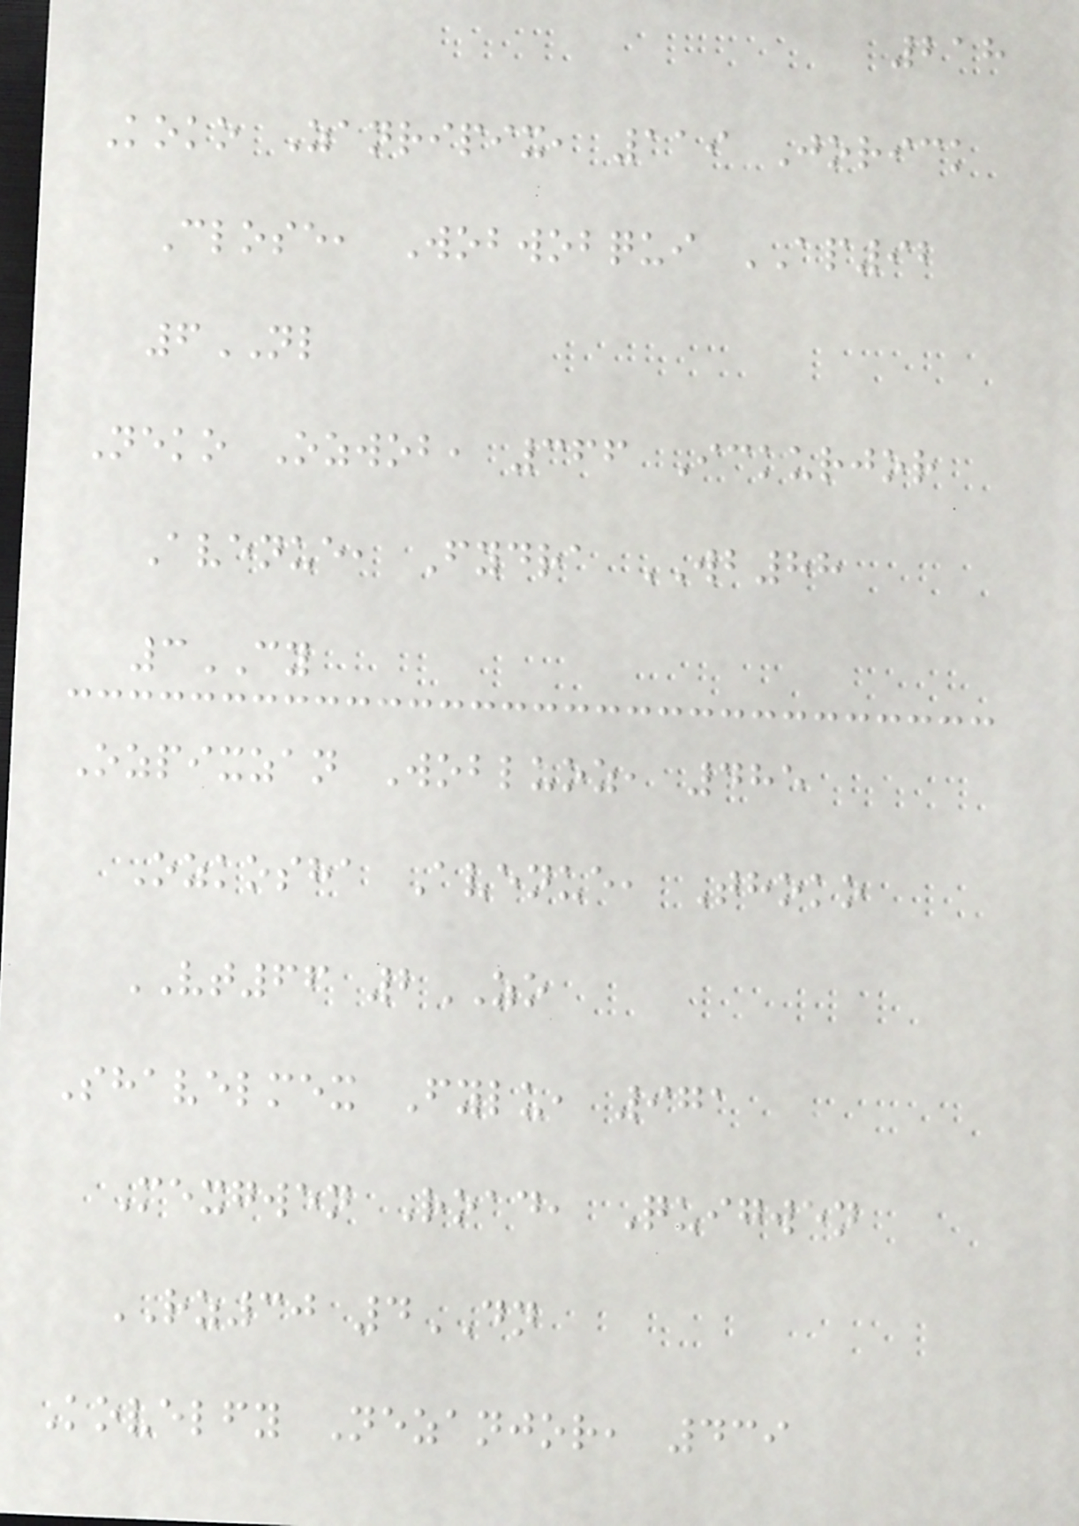218
Koko Zanripix, 119 Jorick
Close, Wobwobqui AP92
6NL
Neko Ozwob, 366 Ickurjor
Avenue, Fydra WB88
3CY
Ozpixzan Wobluoz, 485
Ozkosha Avenue, Thoko
VT66 2ZO
Shavelmex Fylu, 971
Mexgwen Road, Quigwen
RZ30 4DN
Kovelfy Nezanjor, 439
